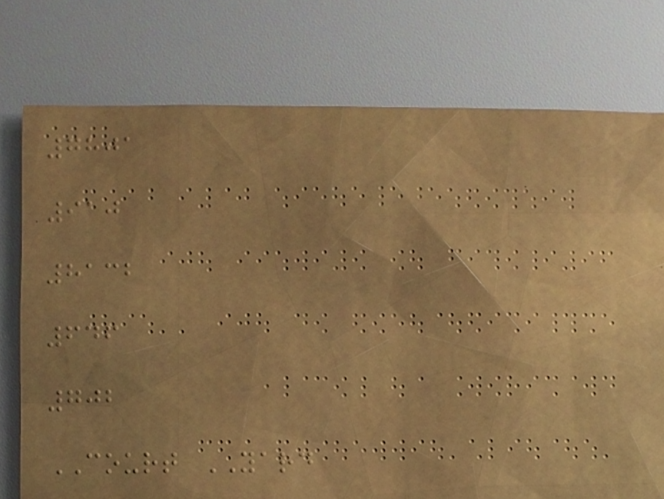7801
910
8132
646
702
COURT YARD
